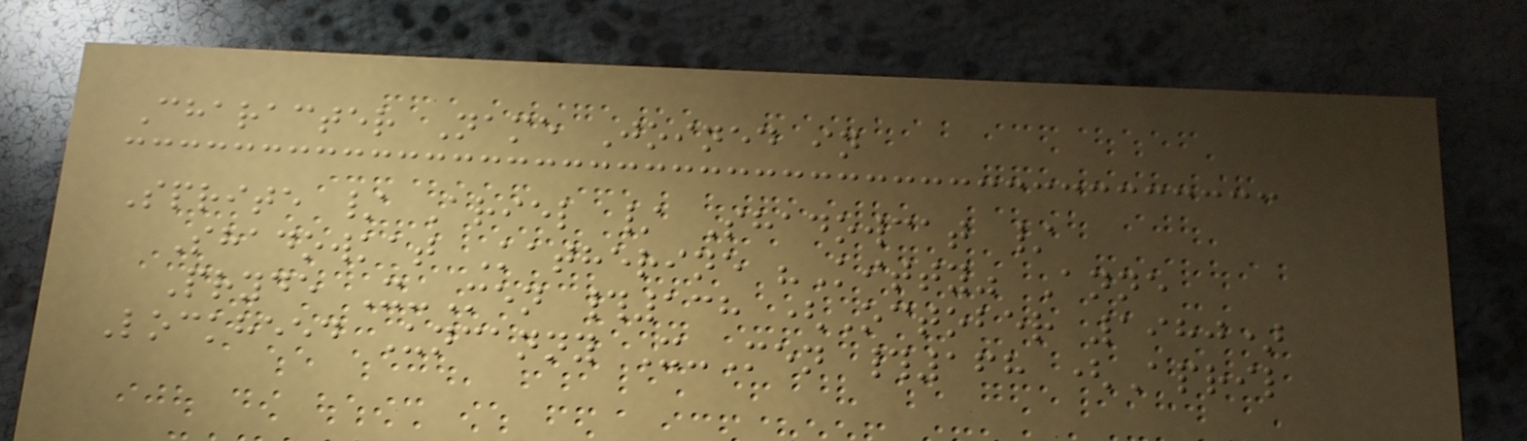Character Name Joined in
Sprite / Ariel / Shadowcat /
Shadowkat Katherine "Kitty" Anne
Pryde X-Men #138 (October 1980)
Lockheed Uncanny X-Men #168 (April
